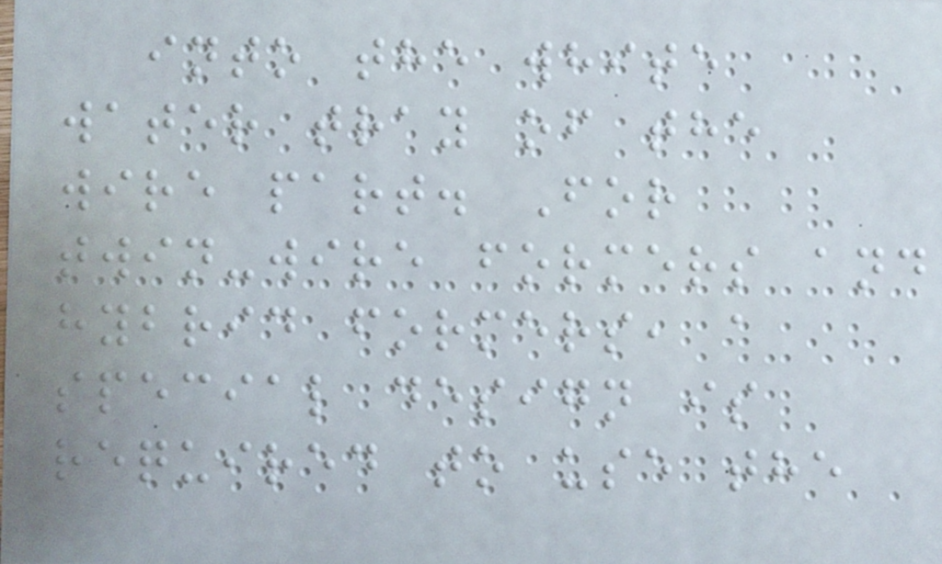into the white
water tray of the
wire part. For
twin-wire formers and
hybrid formers, a
special design is
required to use the
